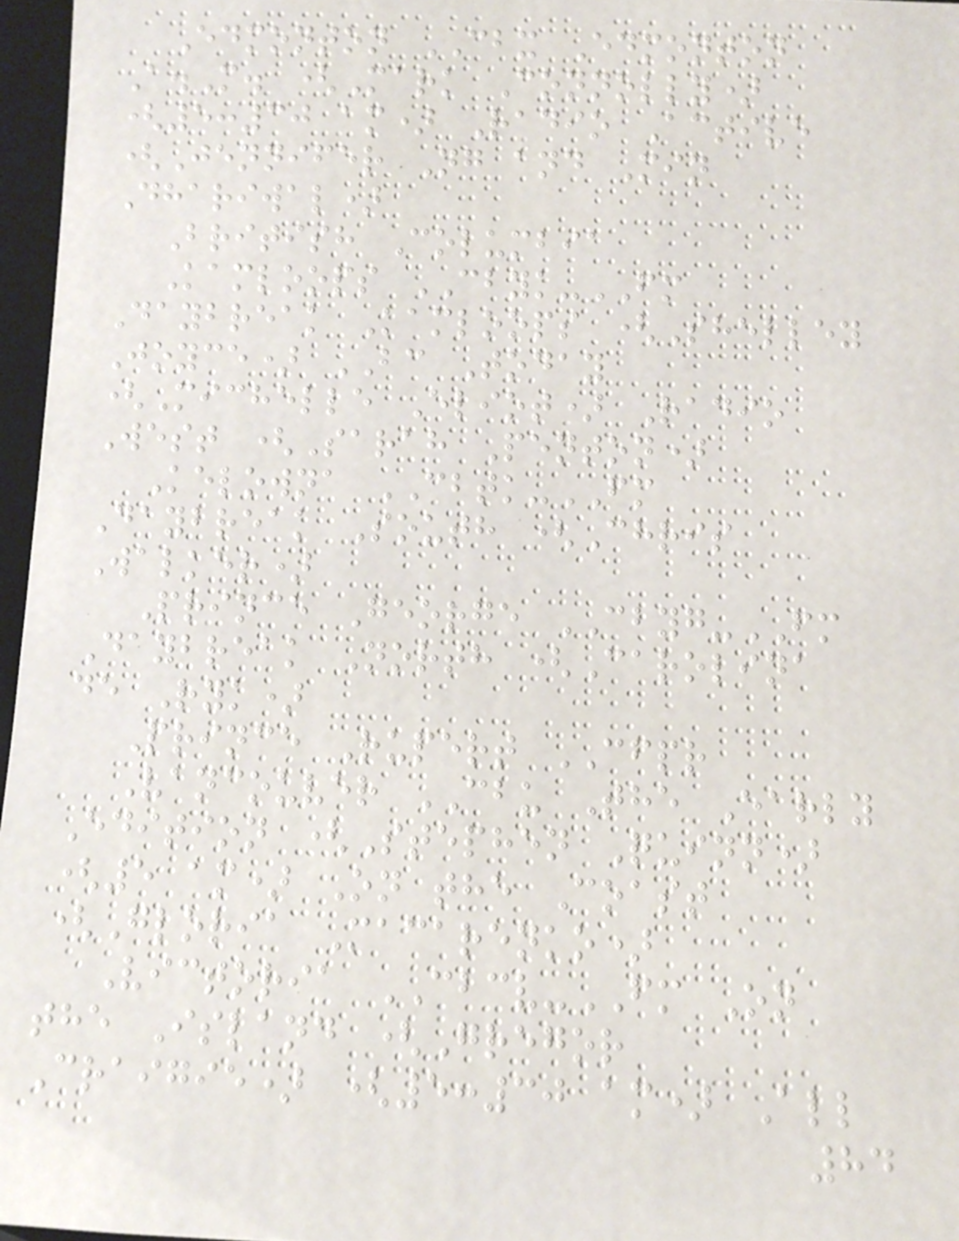Edmonton CBX Edmonton
A.M. (Mark Connolly)
(5:30 am) Radio Active
(Jennifer Ng and Min
Dhariwal)
British Columbia
Kamloops CBYK-FM
Daybreak Kamloops (Shelley
Joyce) BC Today
(Michelle Eliot) Radio
West (Sarah Penton)
Kelowna CBTK-FM
Daybreak South (Chris
Walker)
Prince George CBYG-FM
Daybreak North (Carolina
de Ryk)
Prince Rupert CFPR
Vancouver CBU The Early
Edition (Stephen Quinn)
(5 am) On the Coast
(Gloria Macarenko)
Victoria CBCV-FM On
the Island (Gregor
Craigie) (5:30 am) All
84
